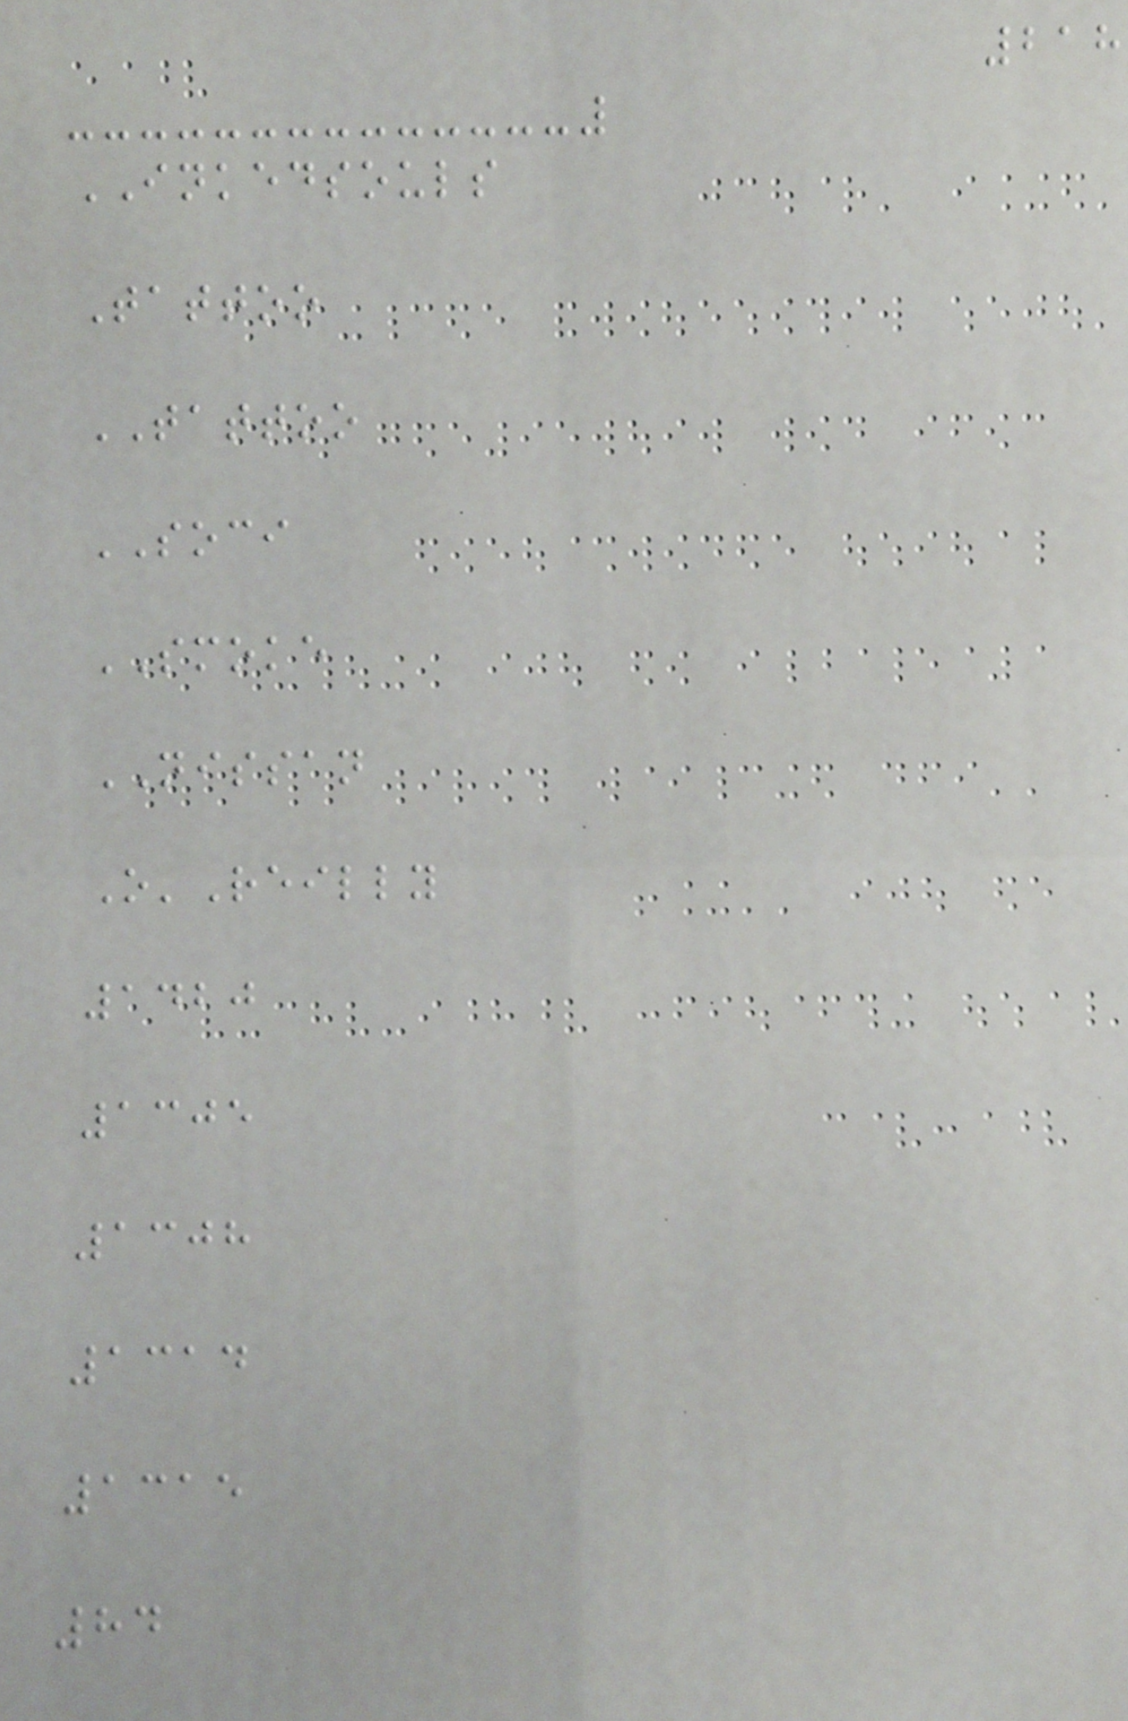218
INKEDSOULS
Tattoo
TATTOO
SOCI
SMOKE
NISSAN
O'Reilly
1420
1305
1308
1314
1315
84
